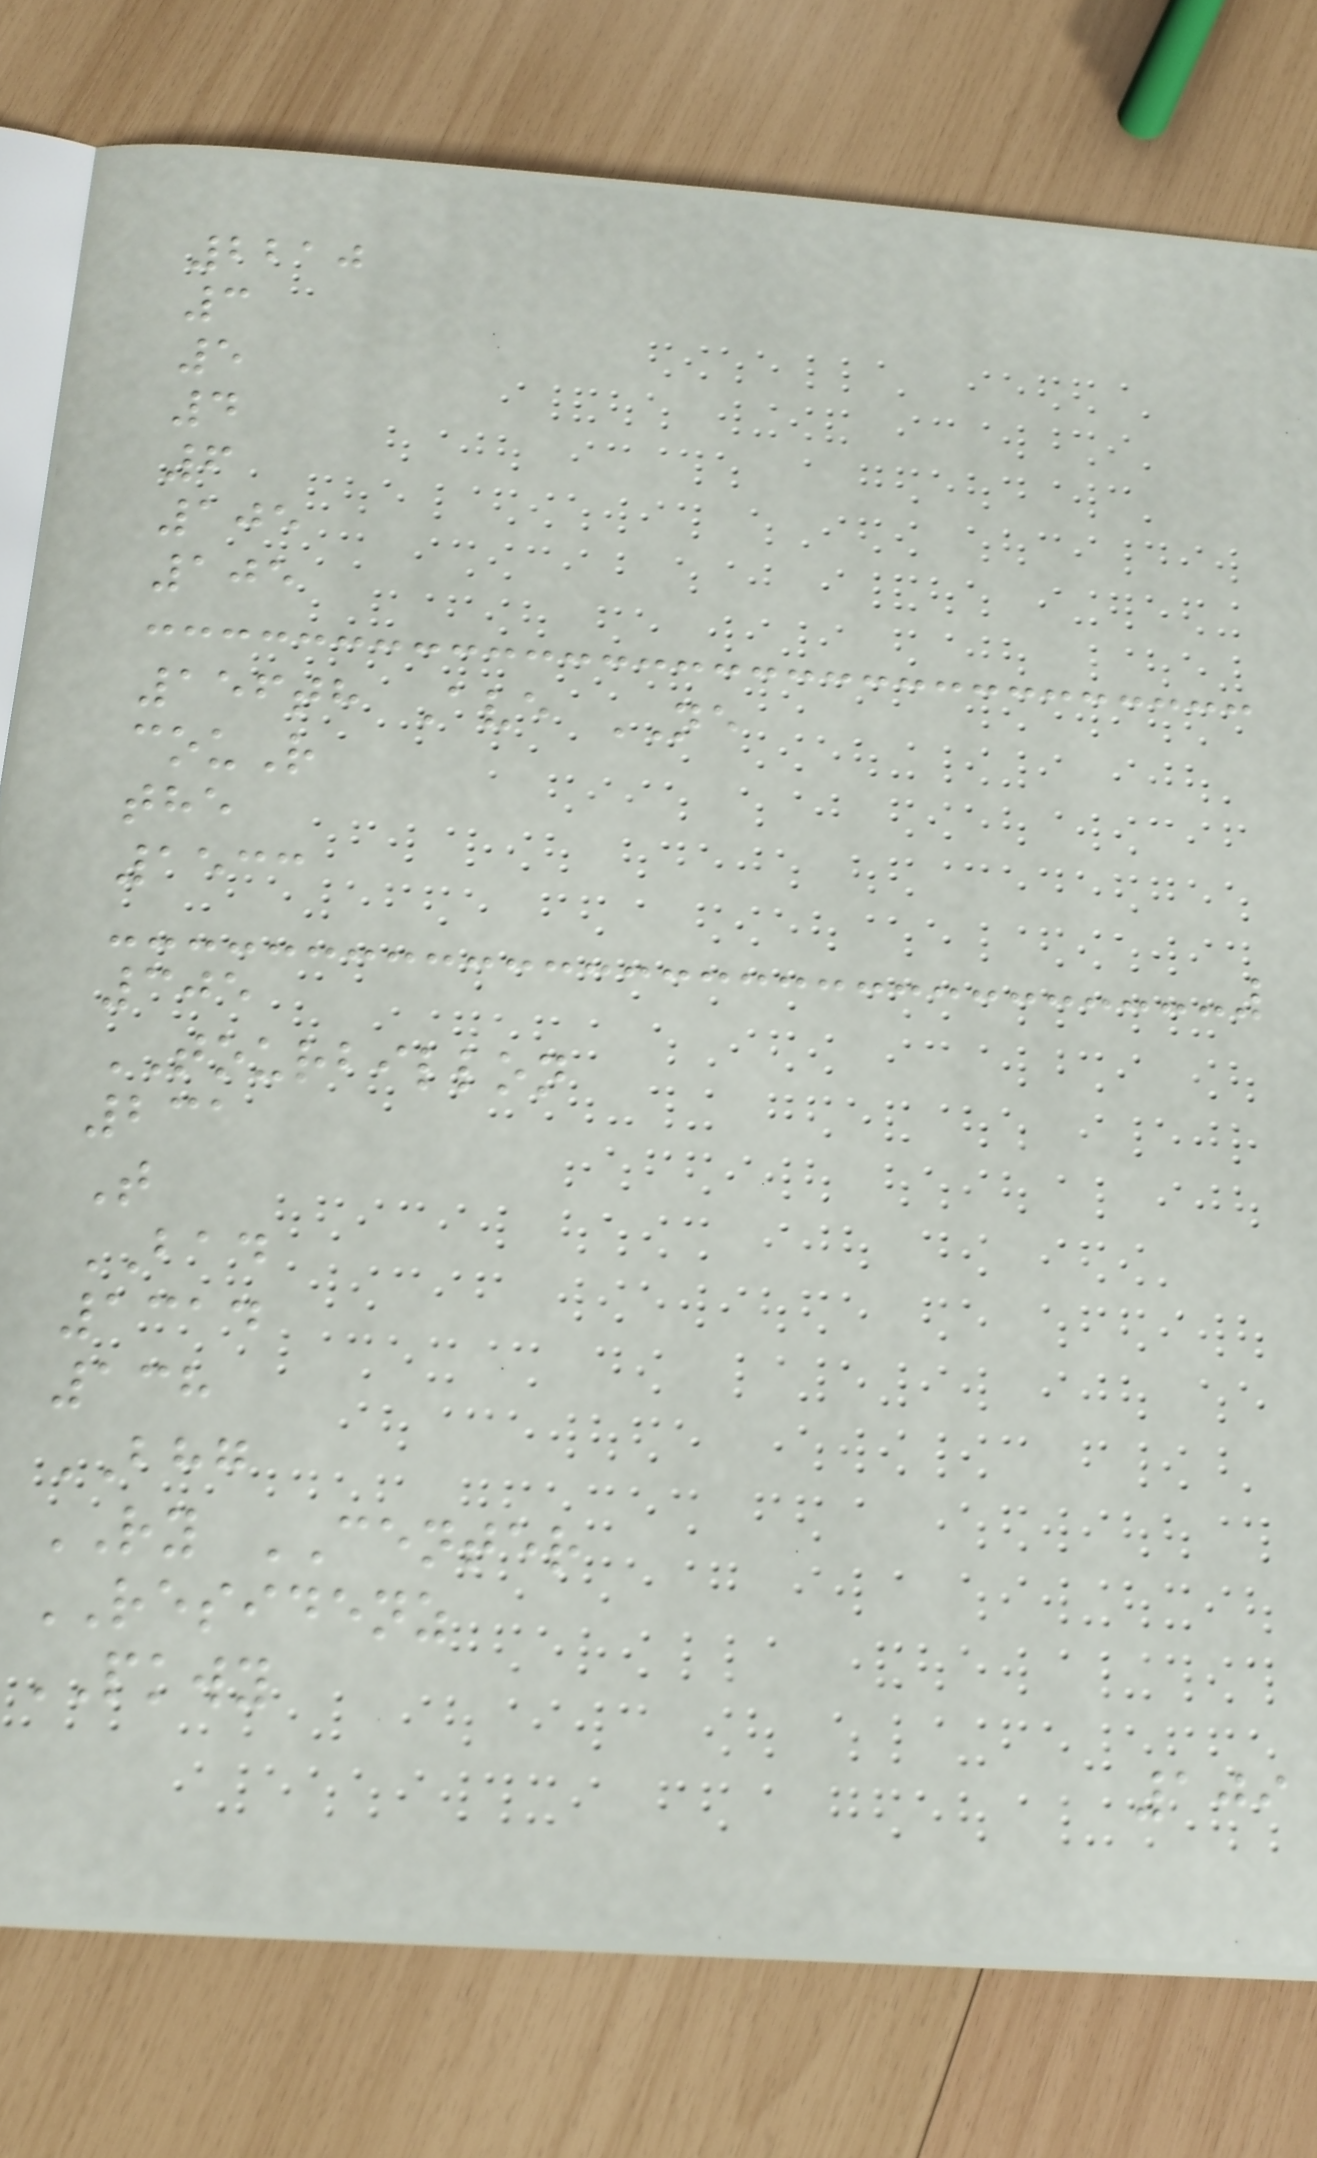2210
3
5
4
6
105
105
156th Ave NE
couR
the
1533
305
TOURBILLON
231
T
BAD
1314
138
BHG
RY CENTER
RESIDENZ
PKWY
109
